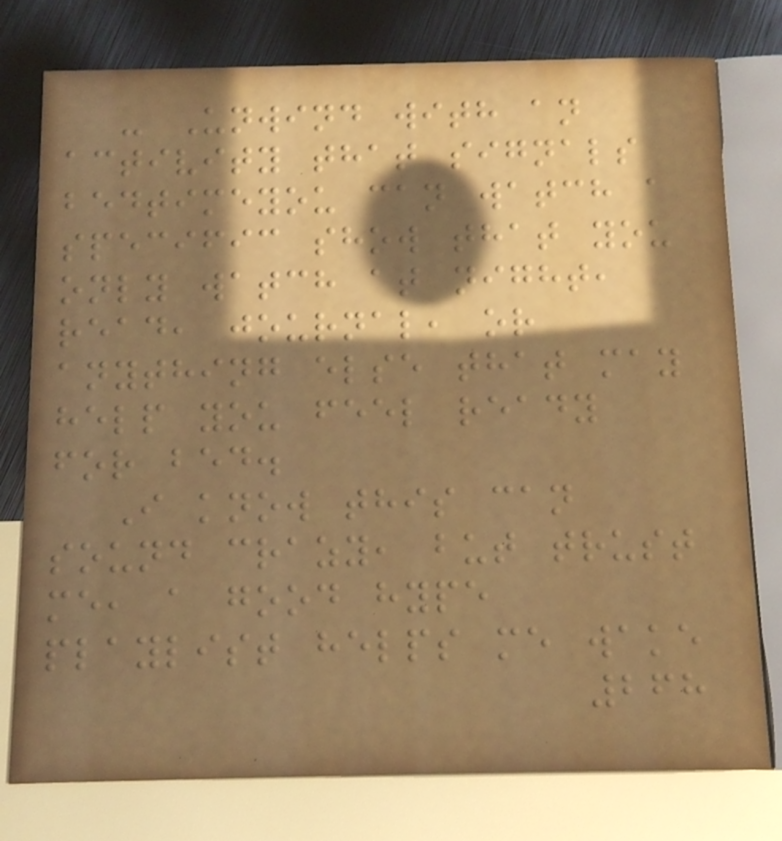- Unwind with an
activity that signals
bedtimeyou can watch a
specific show that you
only watch at night,
read, journal, or
anything else that may
help you feel ready
for bed.
I know this can
sound crazy, but trust
me, a good hype
playlist helps me wake
268
